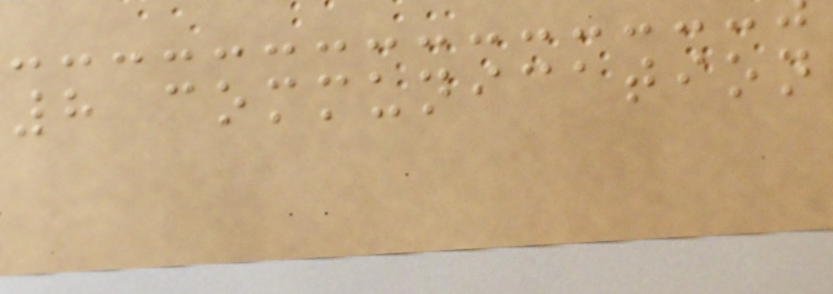8 communication
